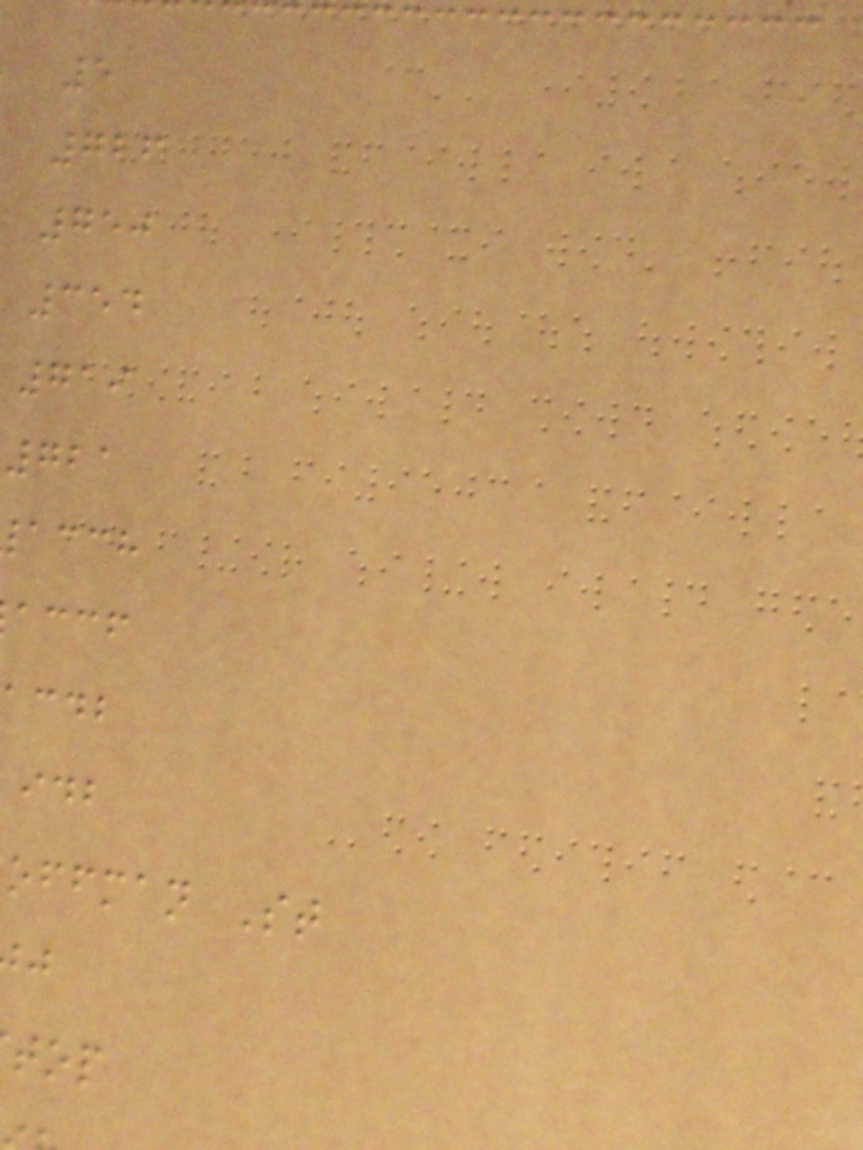5
726
750
354
719
721
acch
accf
acdb
offman St
